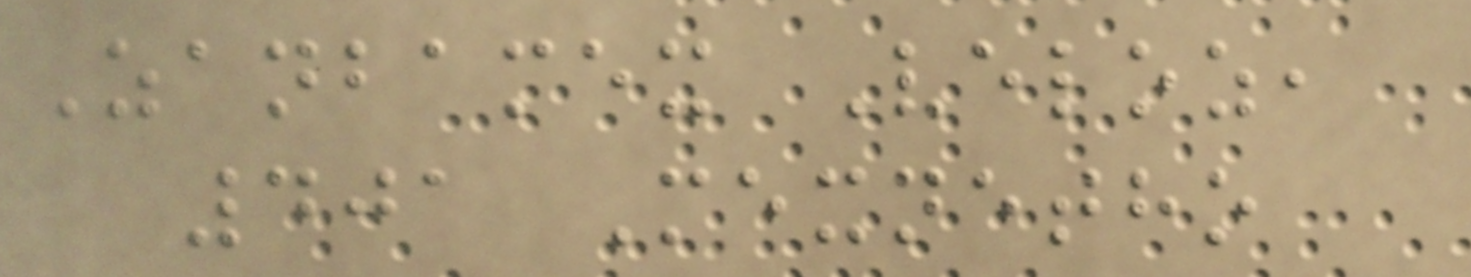Zanbamex Veloz,
401 Mexnetho
